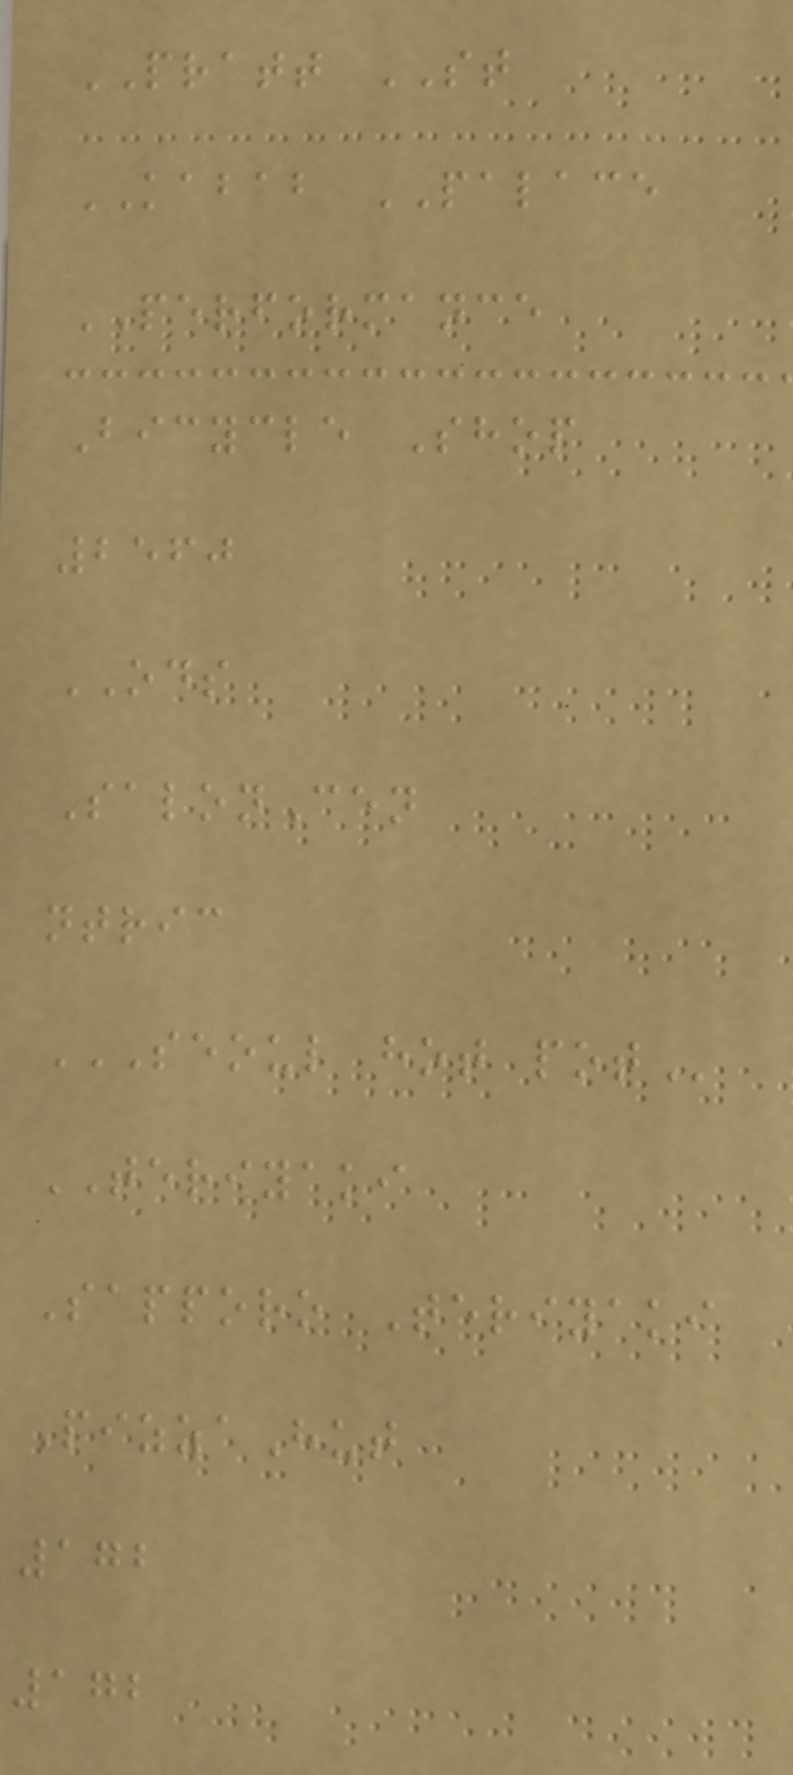PRATT ST
KABAB PALACE
PERFORMANCE
Bicycle Shop
2560
ODS
SalonCen
ntric
SEOUL HOT POT
TERIYAKI
Sapporo Teriyaki
PizzaHut
172
172
